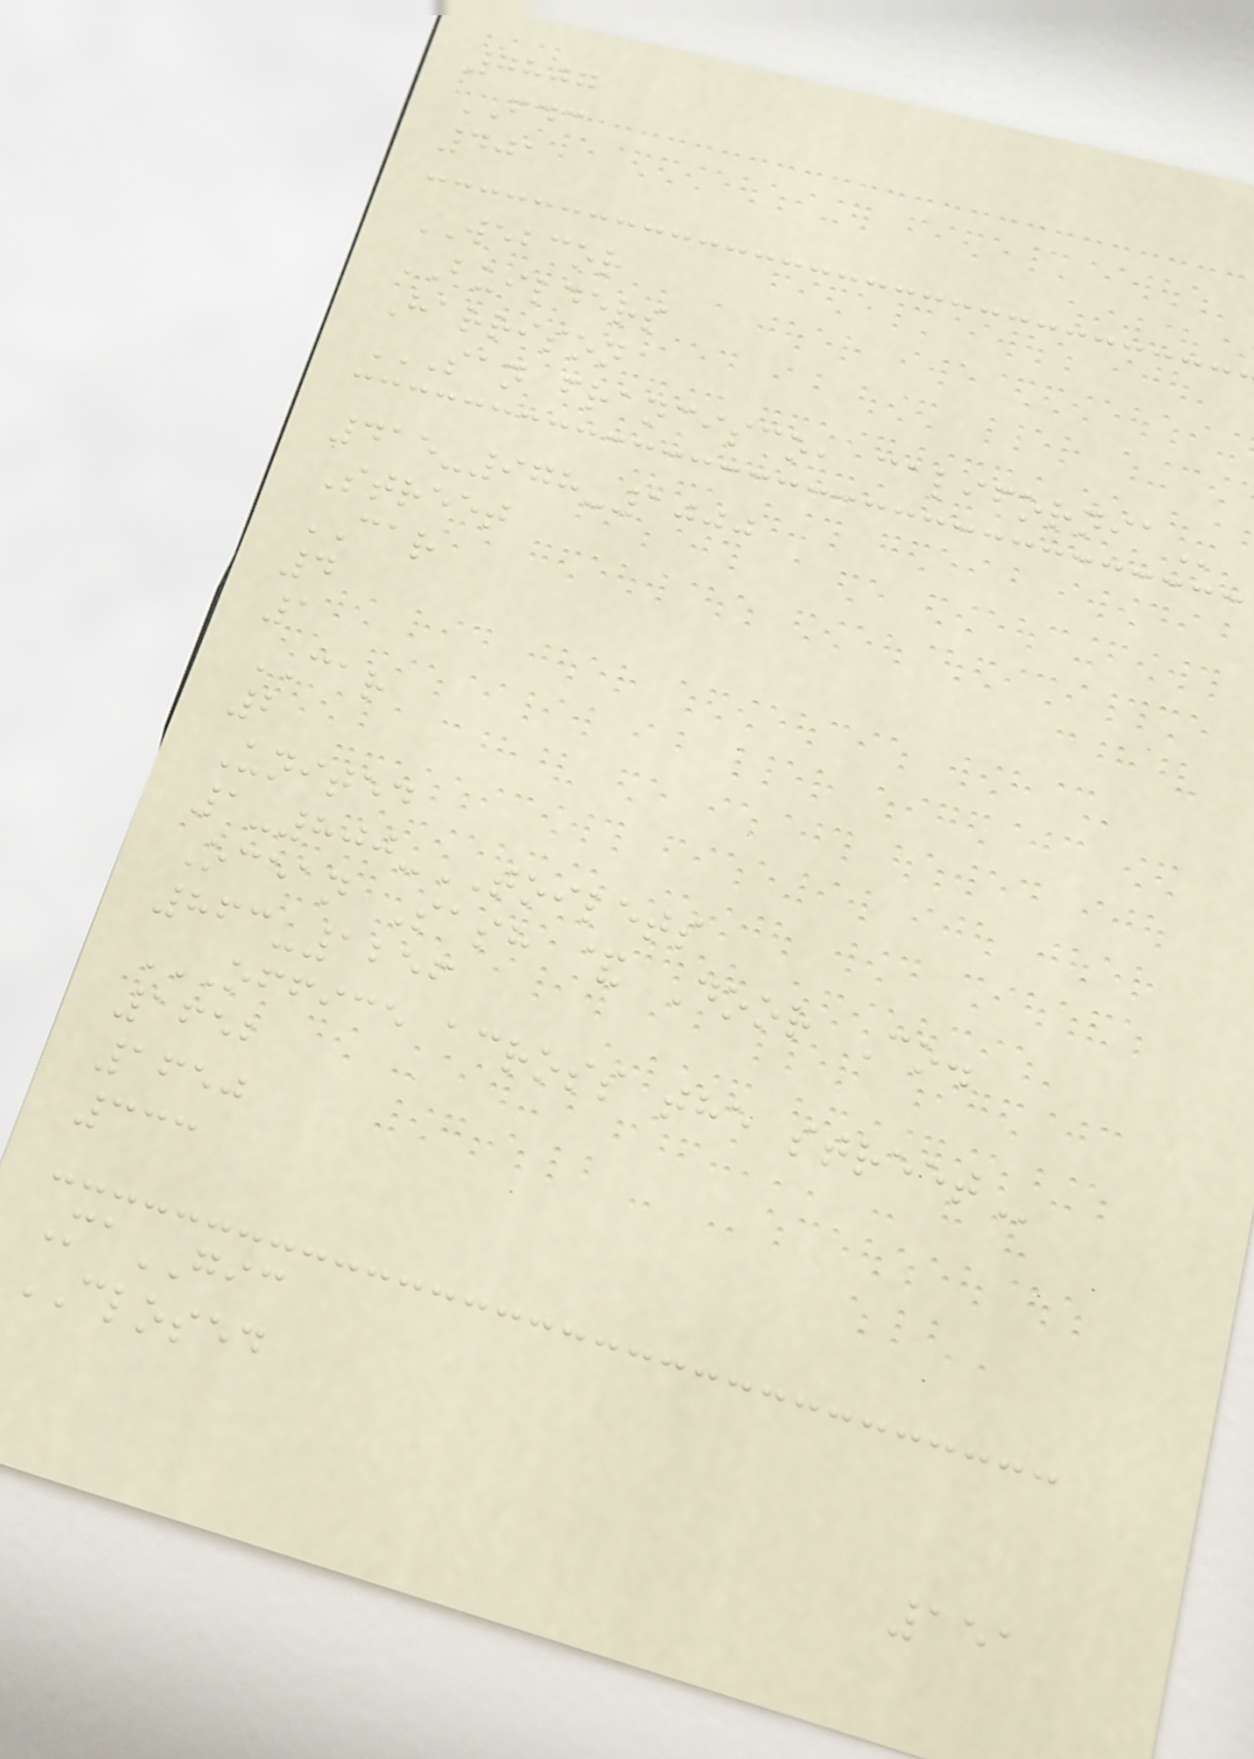7807
FDC
401
WEBCOR
BUILDERS
Harrison
SAN FRANCISCO, CALIFORNIA
415-978-1000
Street
CAR
4
1
CAR
2
United
1-800-TOILETS
Ocean Sash & Door Co.
863-1256
OFFICE ACROSS THE STREET
1652
1650
333
MaGIC
CLOSED
151
